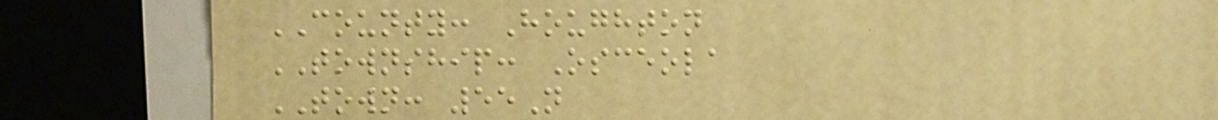COUNTY: Houghton
TOWNSHIP: Osceola
TOWN: 55N
